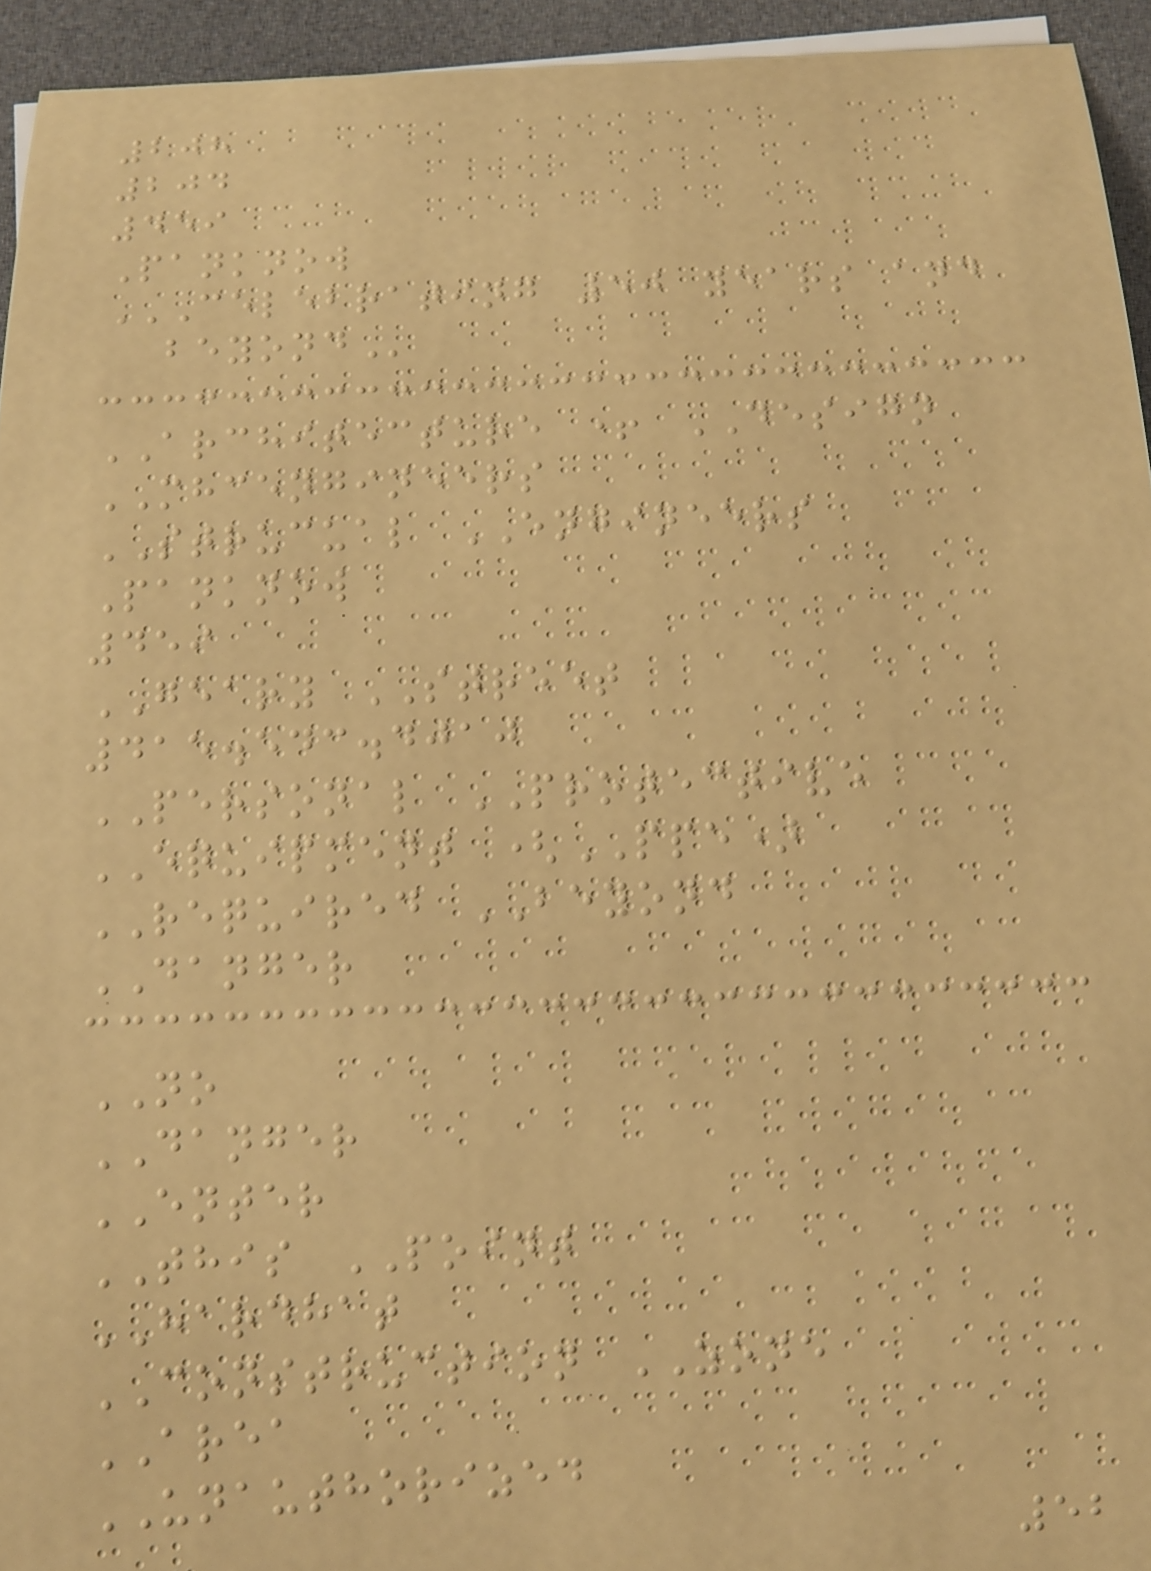208
204
459
Panknow
CELEBRATING 50 YEARS AND
BEYOND
ARCHITECTURE + DESIGN
MHCENGINEERS
STRUCUAL ENGINEERS
Panknow
459
GEARY STREET
415.543.4010
PERSONAL PROTECTIVE
EQUIPMENT (PPE)
REQUIRED BEYOND
DANGER
NO
DANGER
ENTER
THIS POINT
HARDHAT
CONSTRUCTION ZONE
AREA
UNAUTHORIZED
52
